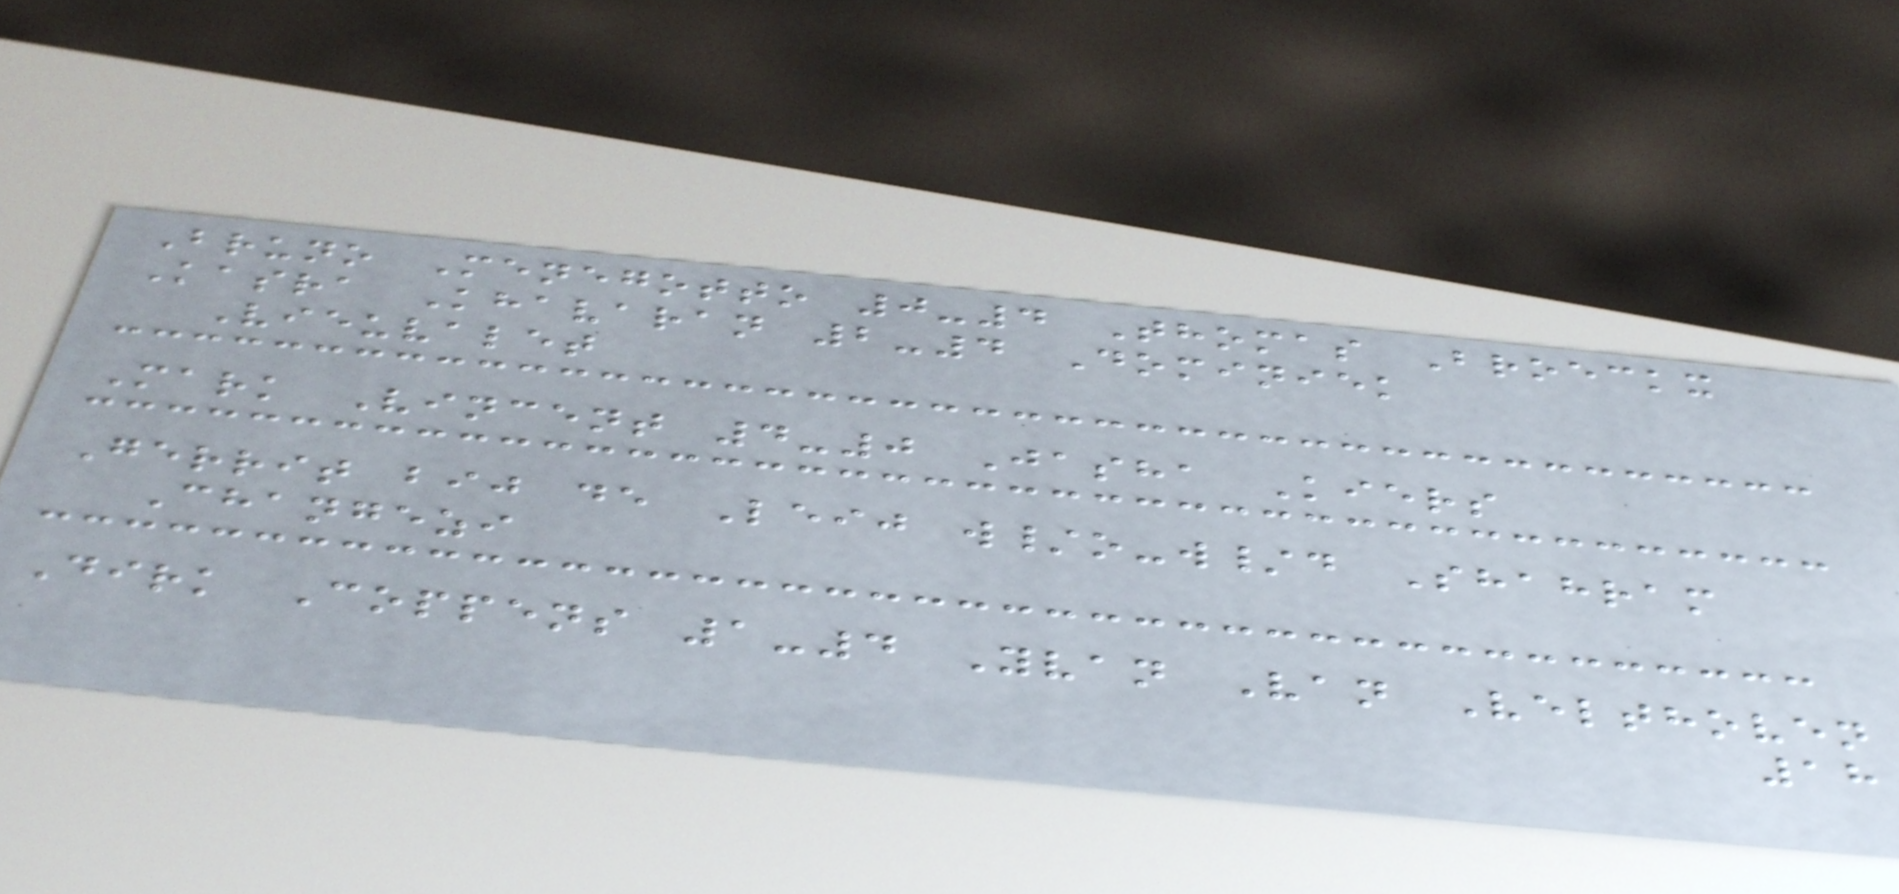Bruno Menegotto 0-4 Thomas Broeckx
Kasra Khavaran 2-4 Dominiek
Vieuvalet
Mark Vincent 4-0 Jasha Kiers
Gerrit bij de Leij w/o-w/d Shahram
Changezi
Dirk Coppens 1-4 Yvan Van Velthoven
18
